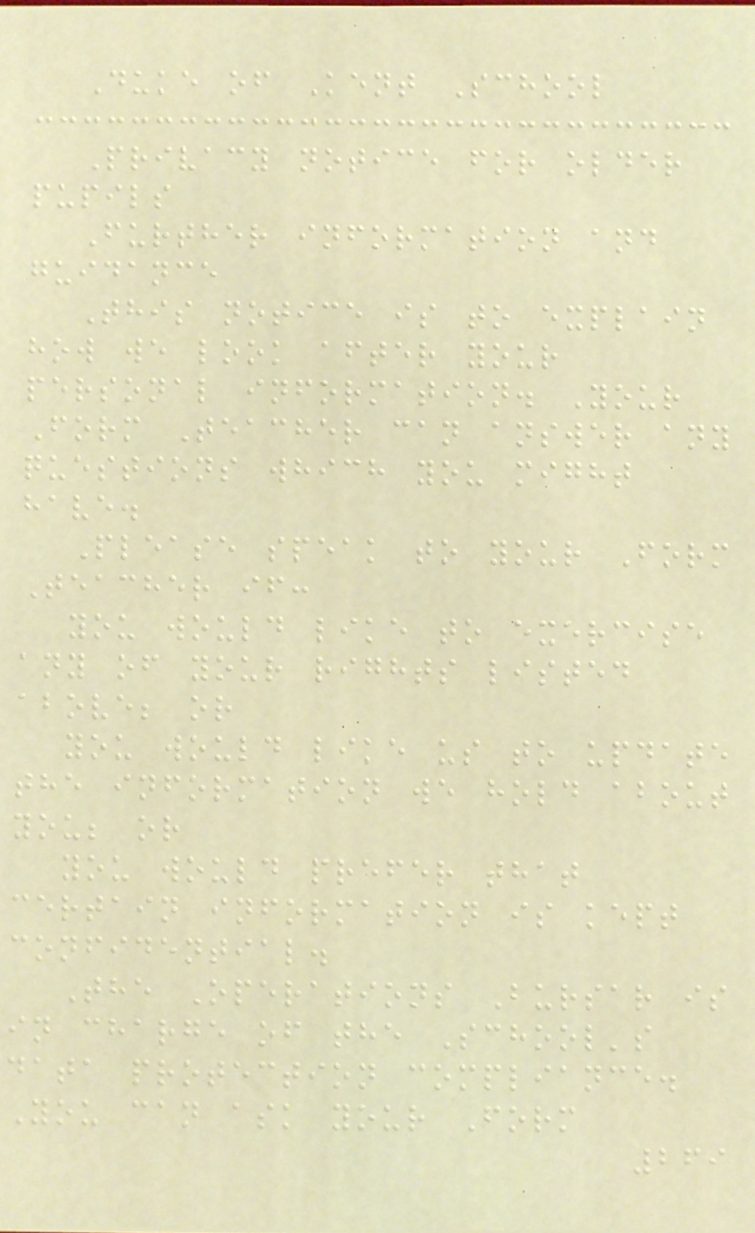Duke of Kent School
Privacy notice for older
pupils
Further information and
guidance
This notice is to explain
how we look after your
personal information. Your
Form Teacher can answer any
questions which you might
have.
Please speak to your Form
Teacher if:
you would like to exercise
any of your rights listed
above; or
you would like us to update
the information we hold about
you; or
you would prefer that
certain information is kept
confidential.
The Operations Bursar is
in charge of the School's
data protection compliance.
You can ask your Form
269
